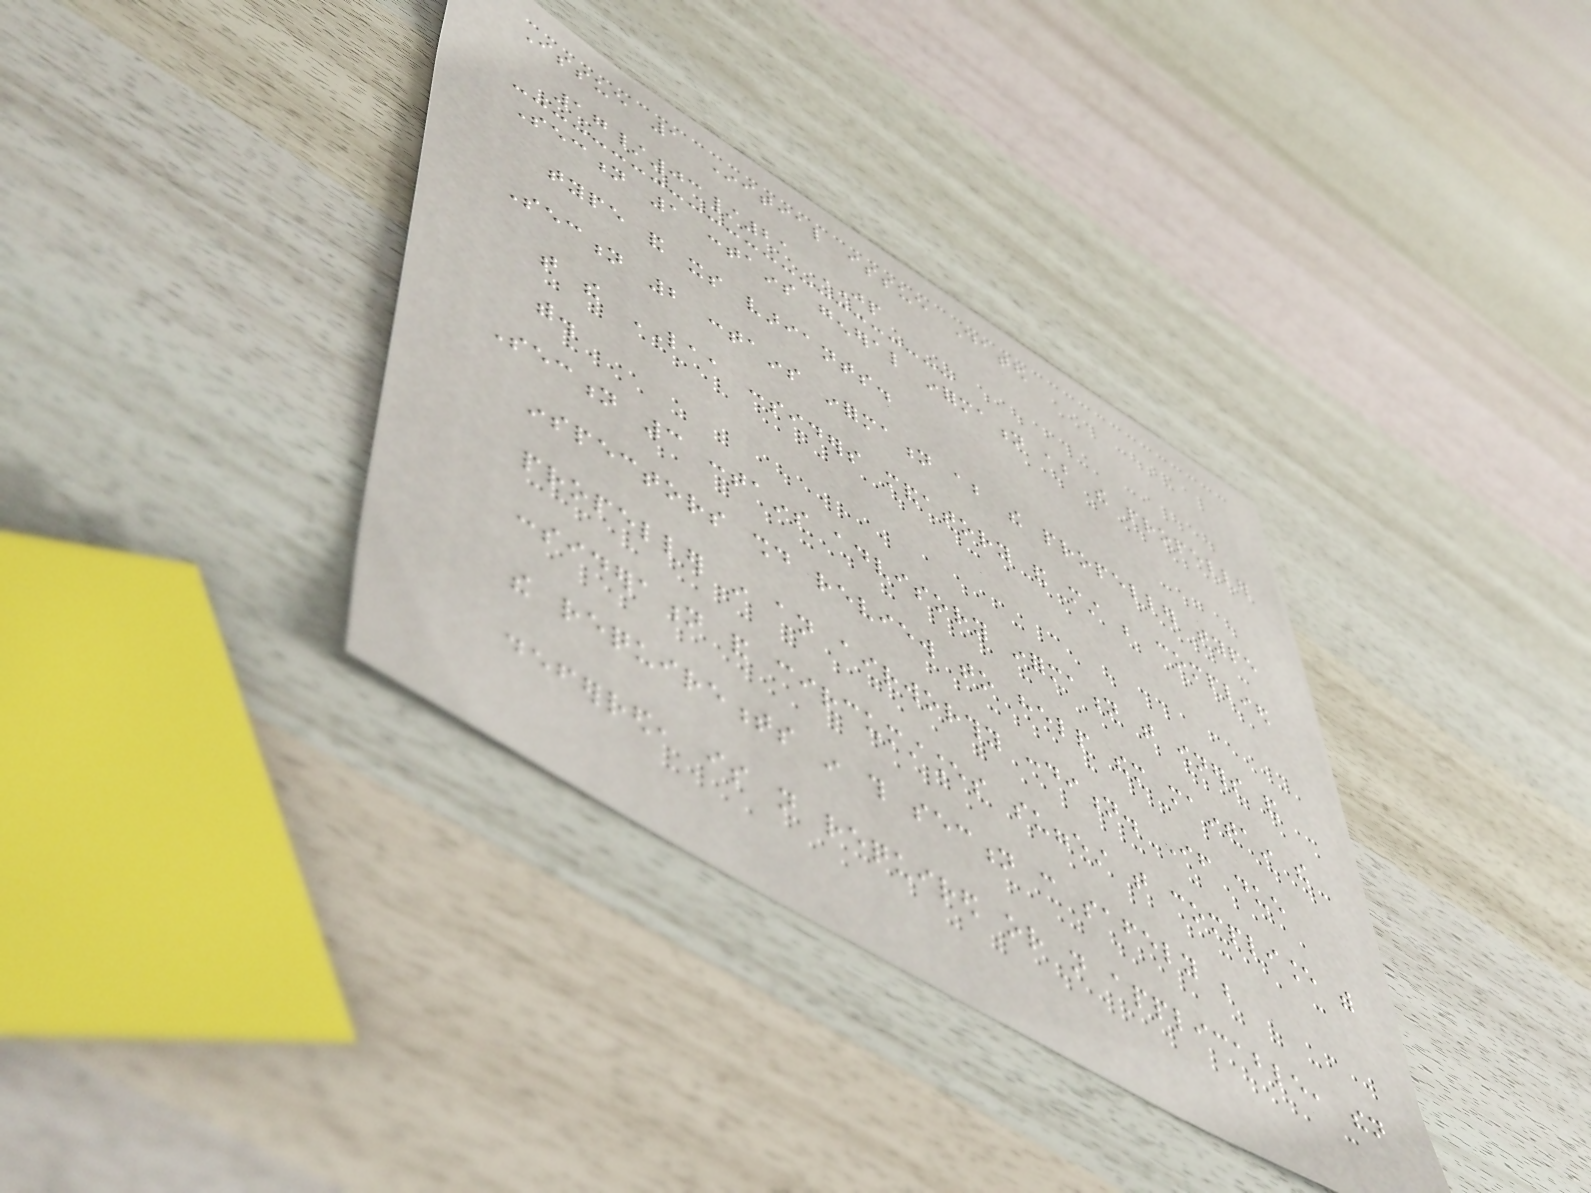Issue 1 Initial issue Dated
17/03/21 JP
Section 1 contains general information about the propeller
type and its variants.
Section 2 contains information about the propeller type
that the LAA considers mandatory and must be complied
with.
Section 3 contains advisory information that owners and
inspectors should review to help them maintain the
propeller in an airworthy condition. If due
consideration and circumstances suggest that compliance with
the requirements in this section can safely be
deferred, is not required or not applicable, then
